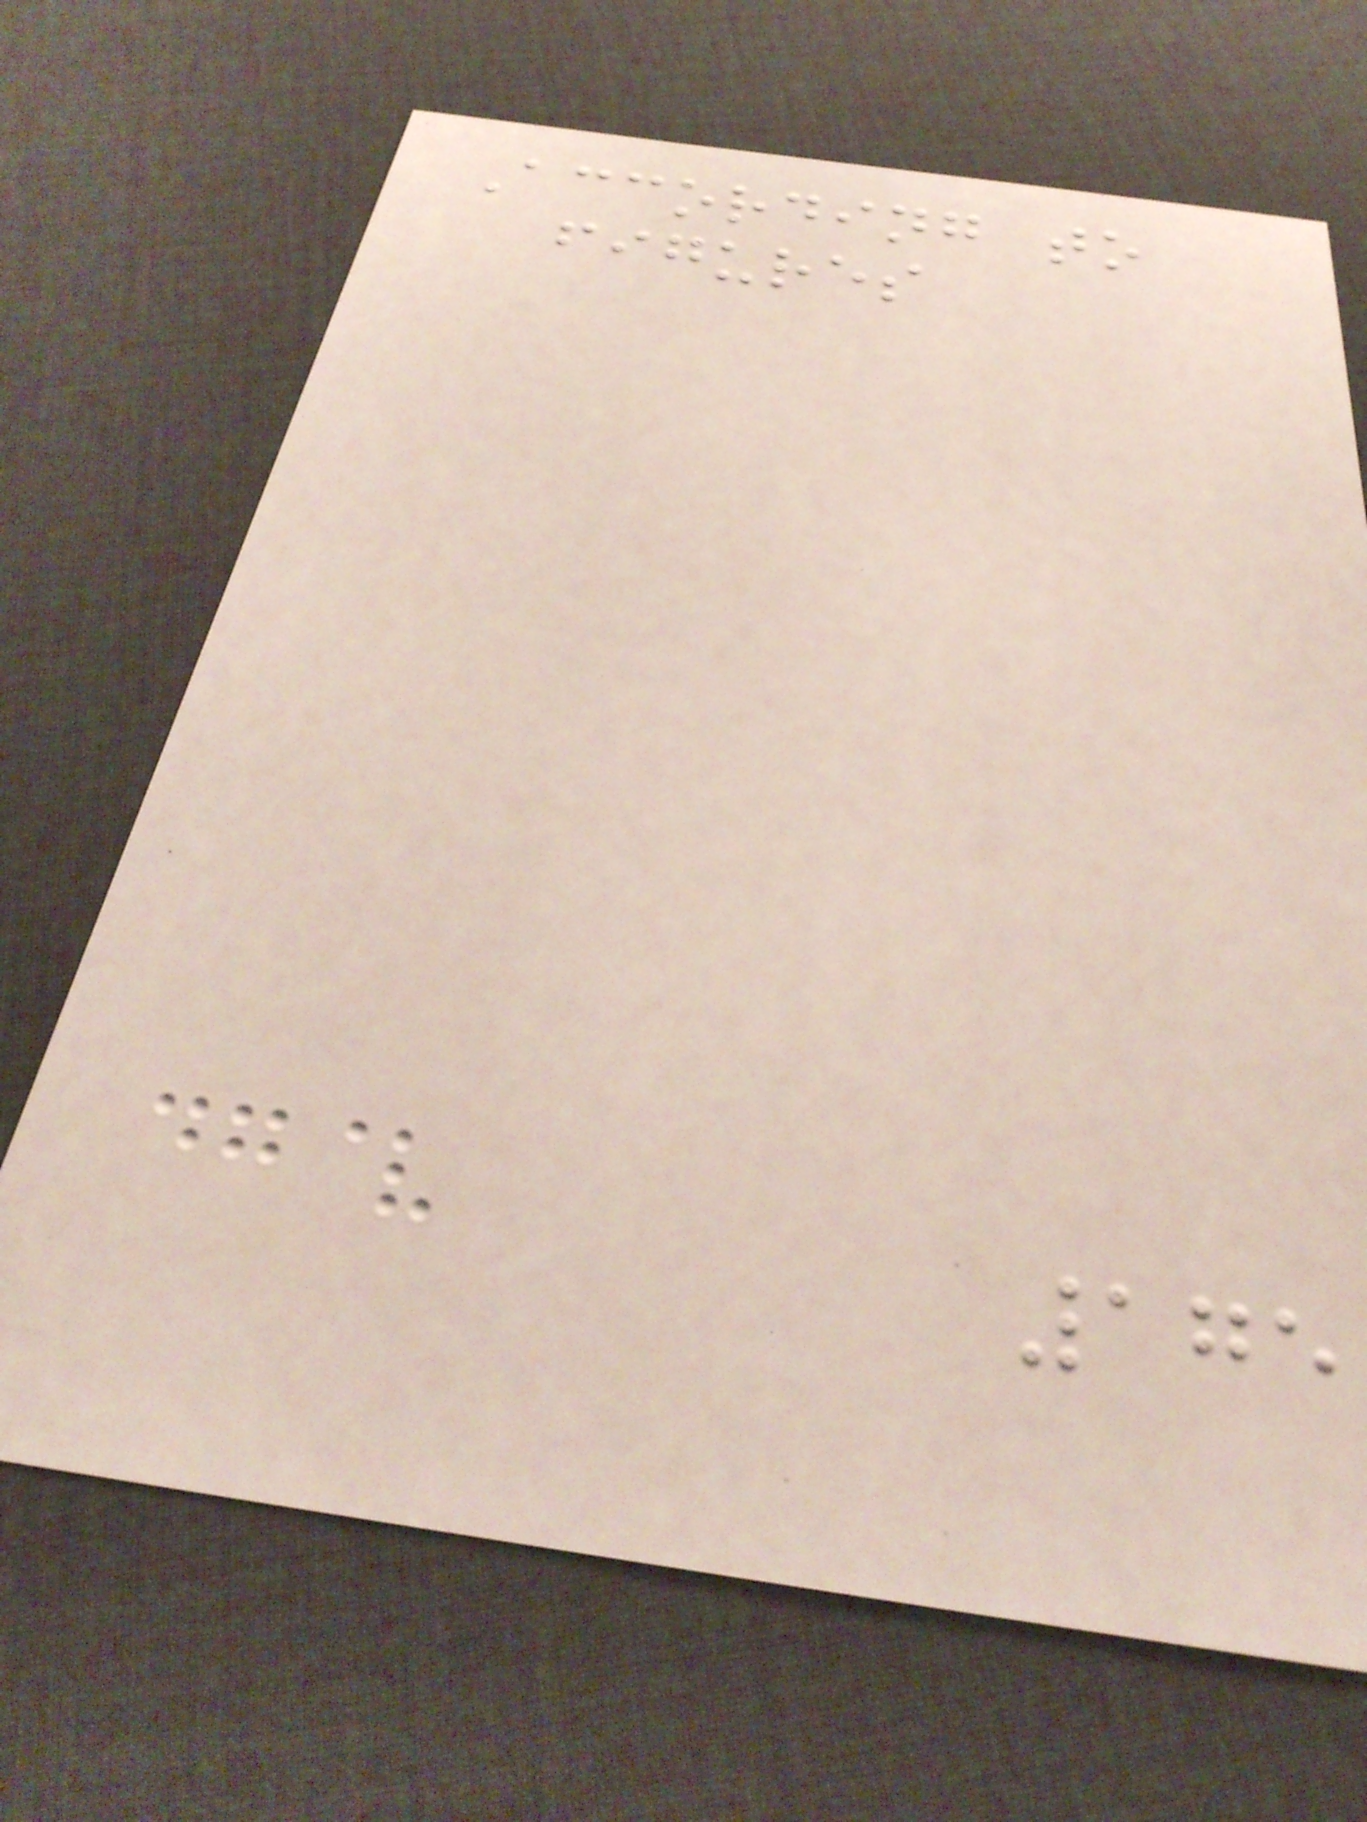According to
figures
175
